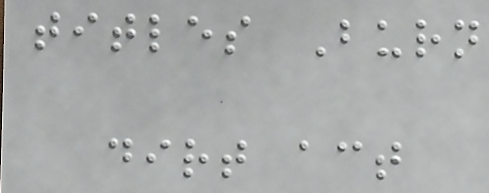titles Burn
dirt act
